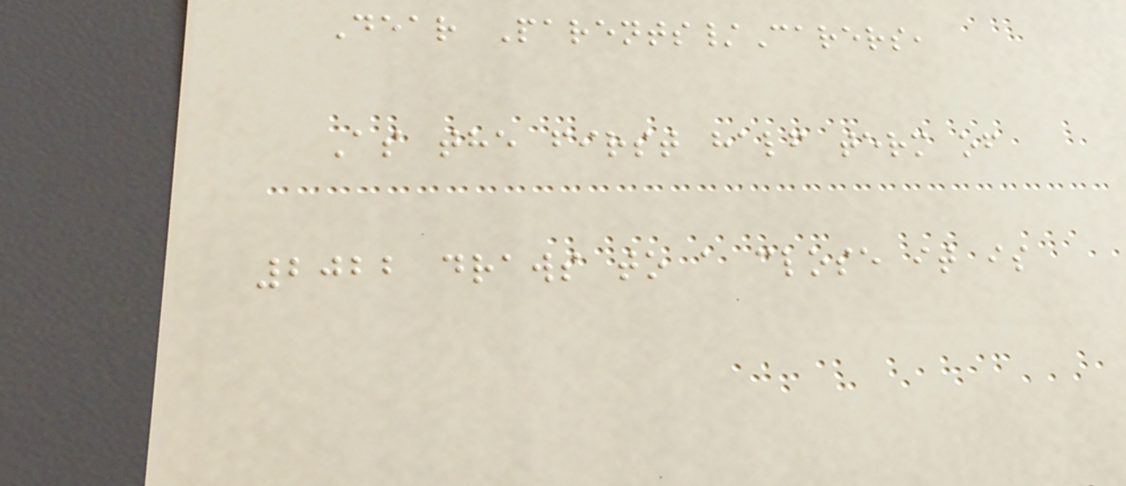Dear Parents/Carers,
As the first half term of
2022 draws to a close it is
